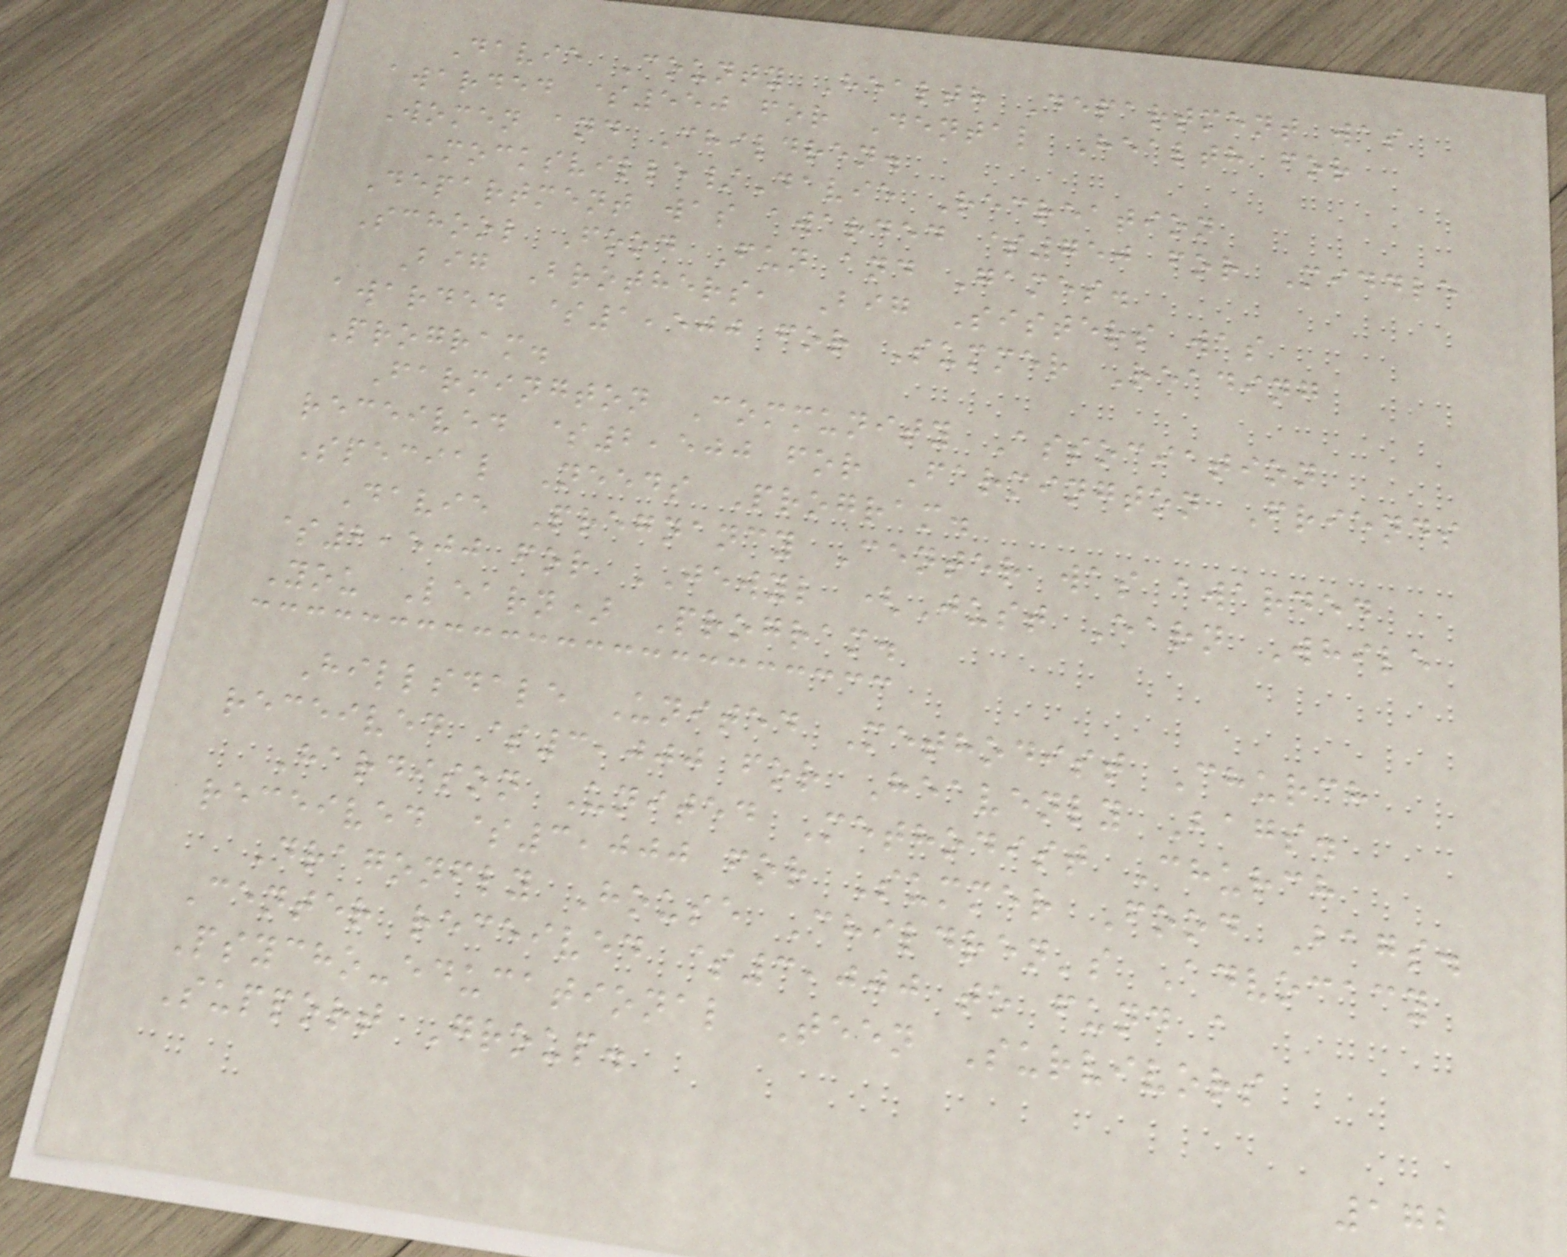Davie County Health Department was
awarded $550 for Dental Health for
Women and Children.
Mocksville/Davie Recreation
Department was awarded $750 for Middle
School Food Fun and Games.
Big Brothers, Big Sisters was
awarded $1,500 for Summer Reading
Program.
Farmington Community Association
received $2,500 for Farmington Friends
Special Needs Program.
Davie Pregnancy Center was awarded
$2,500 for JEWYL (Just Earn While
You Learn) Program.
Hillsdale United Methodist Church
received $3,000 for Heavenly Bags.
Hardison United Methodist Church
received $3,000 for Summer Food Bags.
Dragonfly House Children's Advocacy
Center received $3,000 to fund a
Psycho-educational Teen Survivors
Support Group.
172
